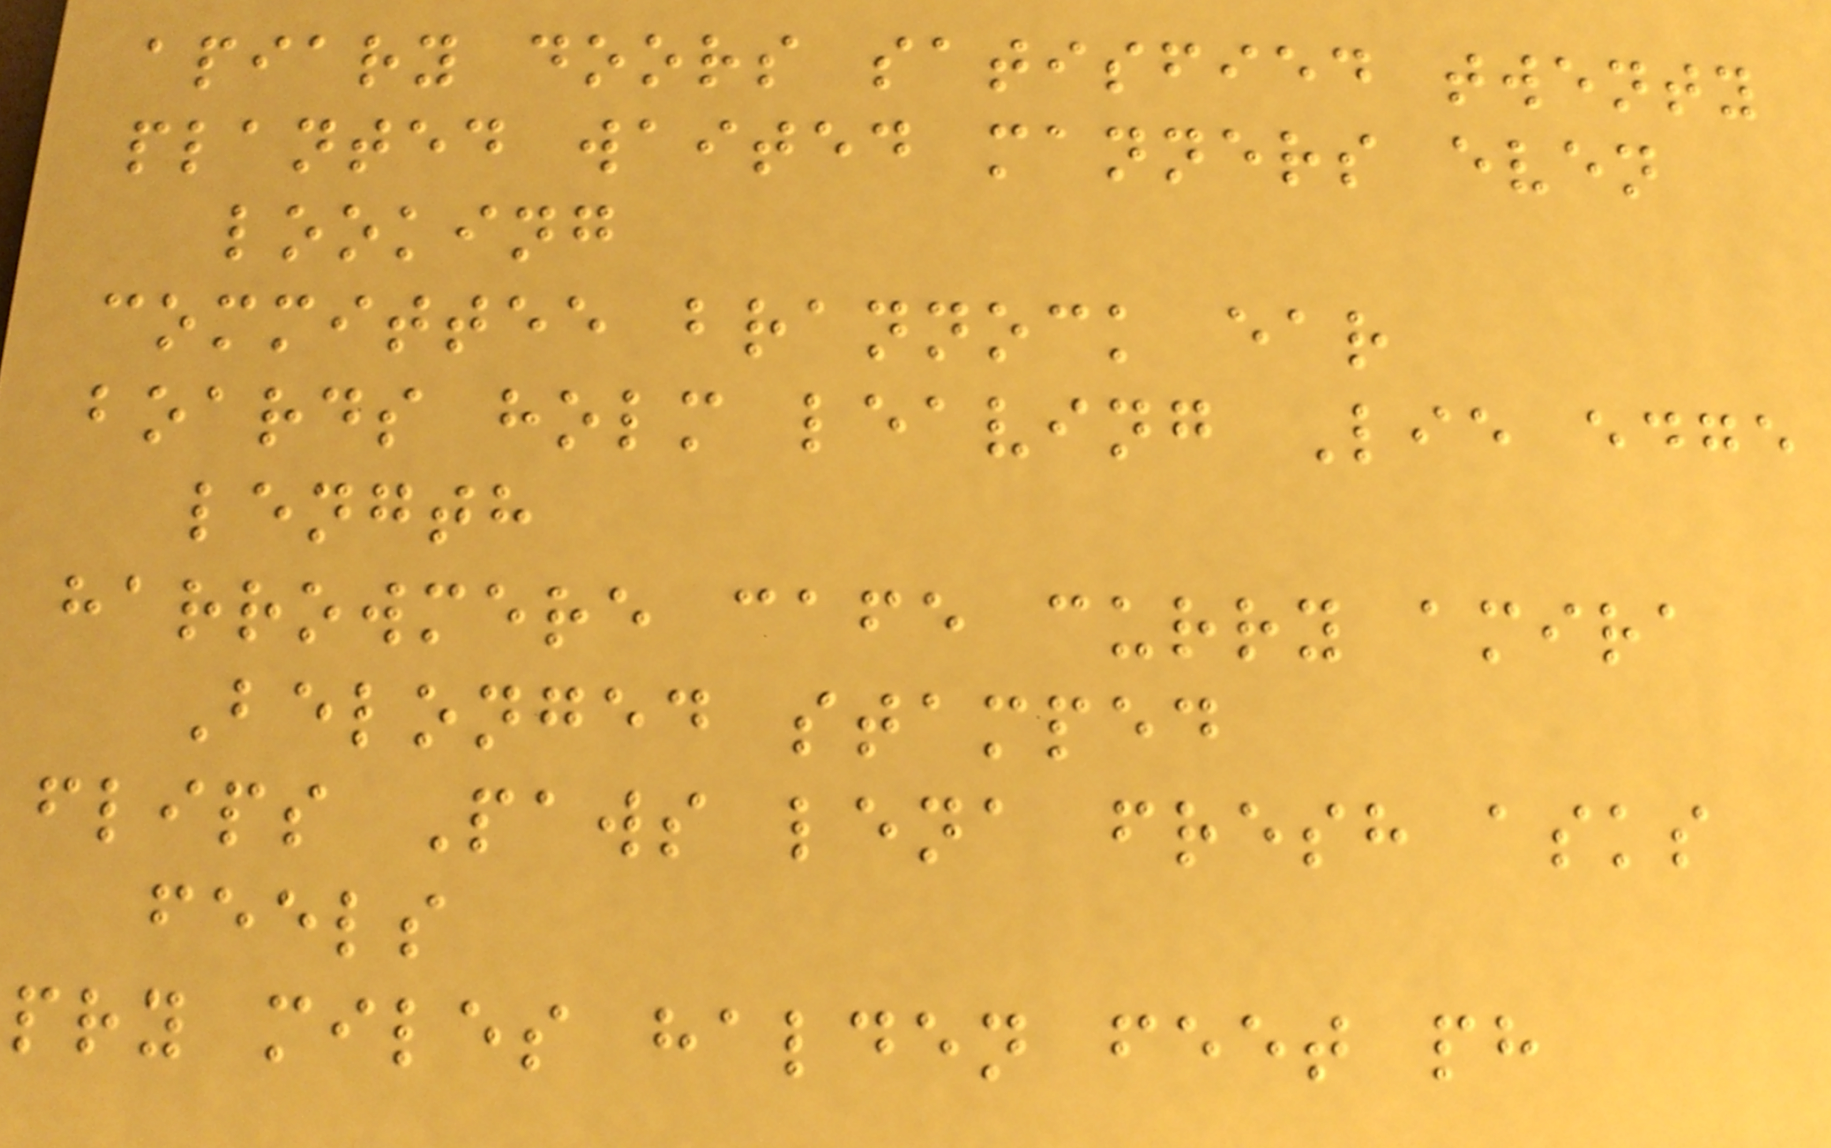apiary doors satisfied twenty
planted waited manners even
looking
committee brannock ear
boards holm leaving Lie edge
length
harrowmere cafe curry amira
Belonged stamped
flips Paws lena fresh asks
feels
pry miles halden feet ph
